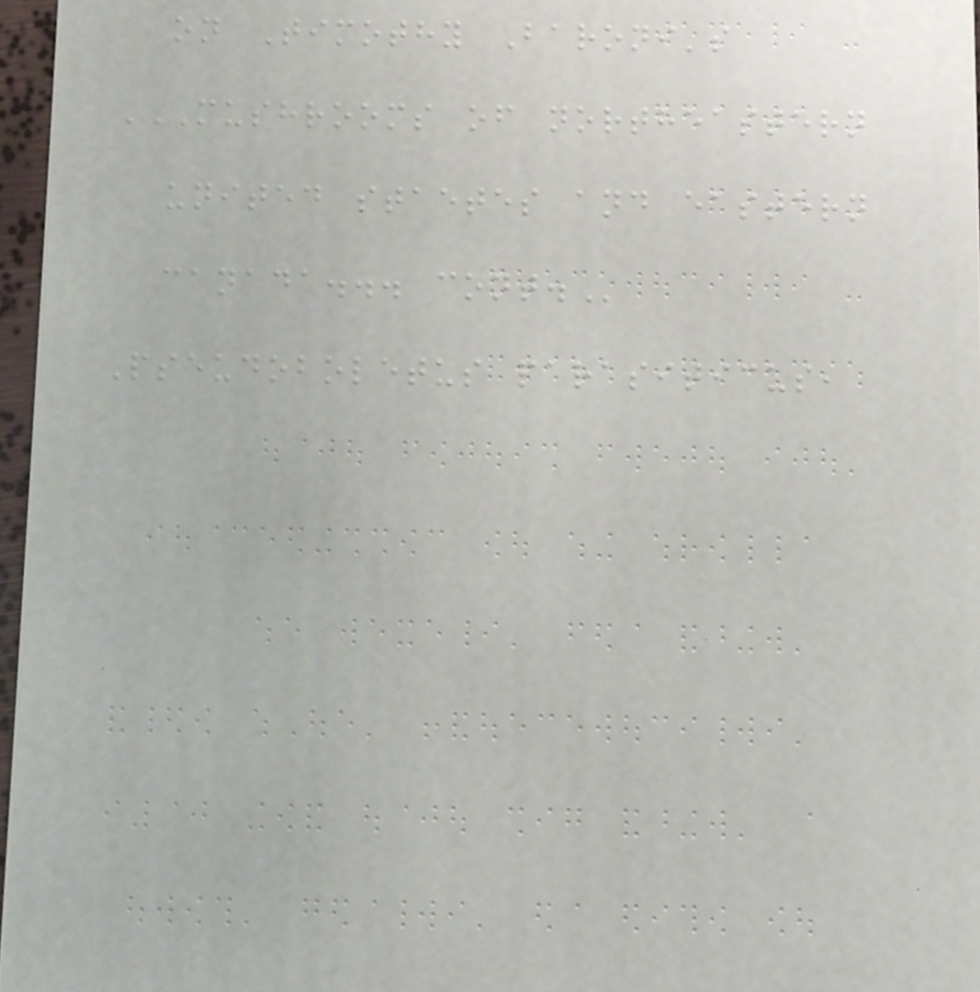on Timothy Baroni's
MUSHROOMS OF NORTHEASTERN
UNITED STAETES AND EASTERN
CANADA... CONT.
Pseudoboletus parasiticus,
